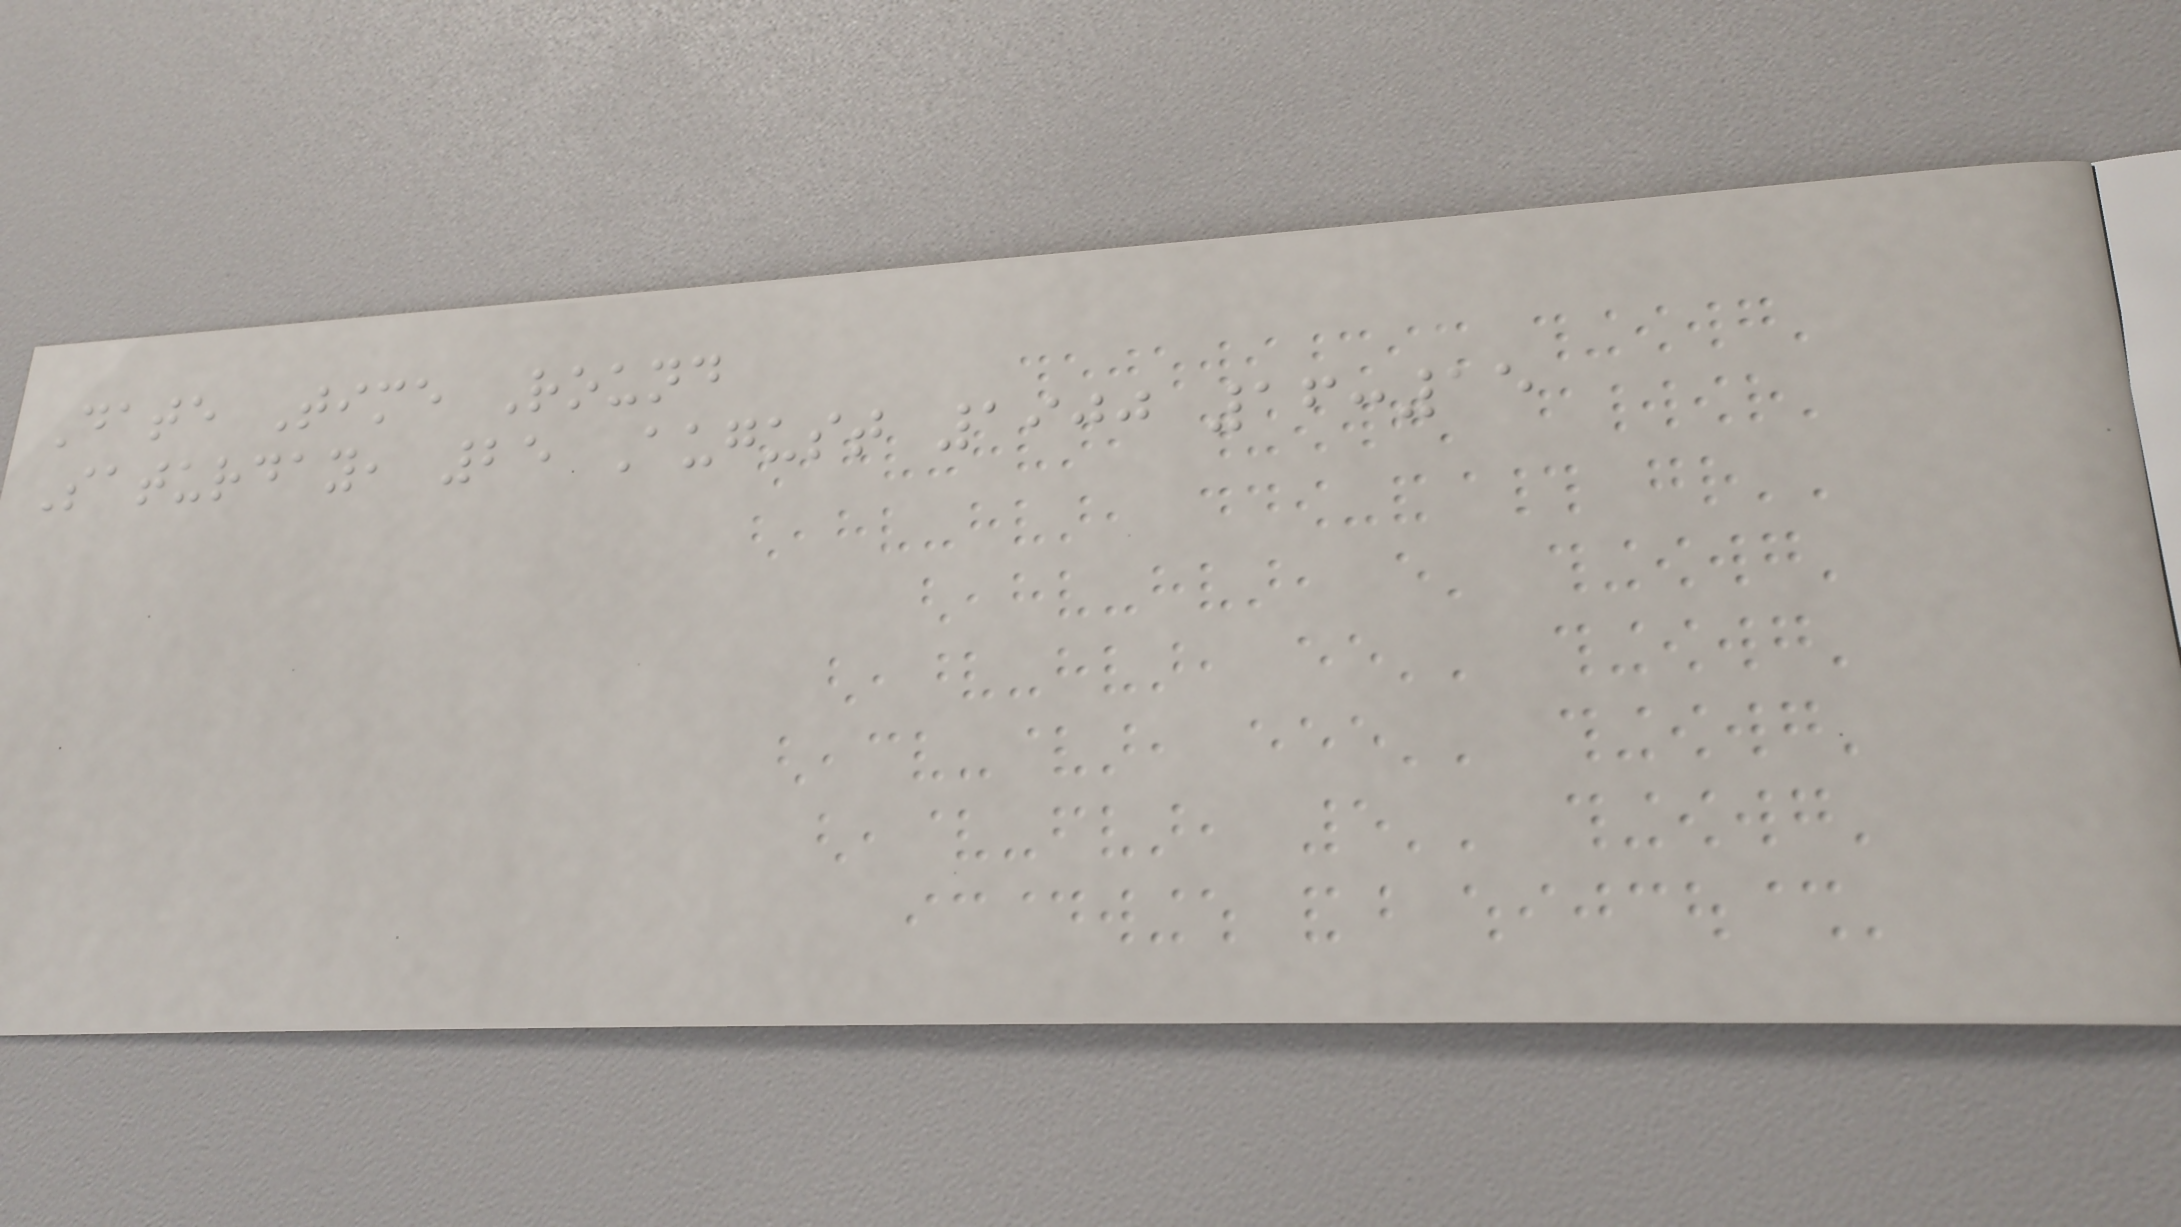Date Time Round
Saturday, 25 August 1900 16:15
